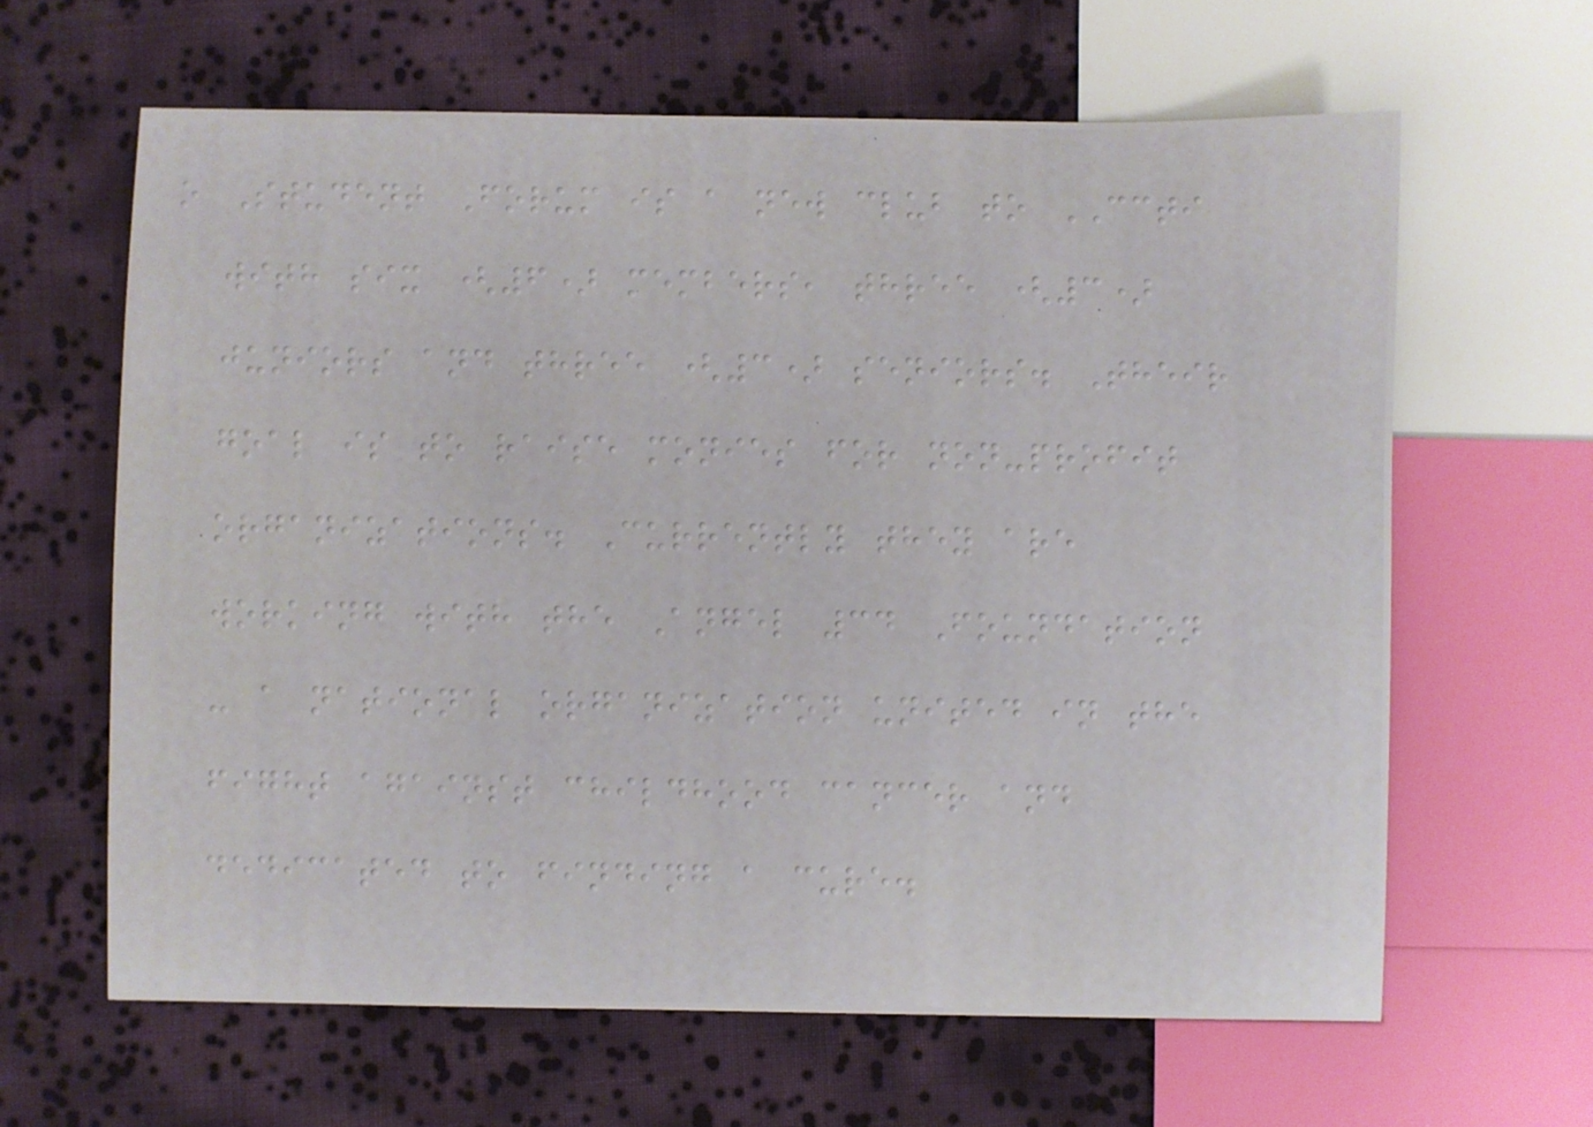o Student Forum is a new club to CCTI
with six (6) members, three (3)
juniors and three (3) seniors. Their
goal is to raise monies for non-profit
organizations. Currently they are
working with the Angel 34 Foundation
- a national organization united in the
fight against childhood cancer and
dedicated to finding a cure.
